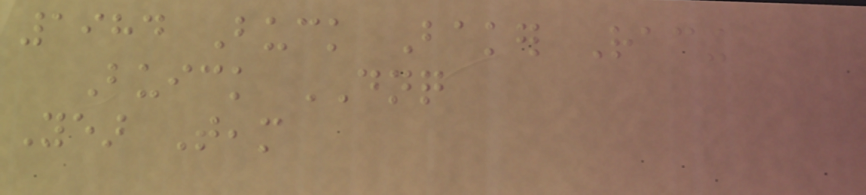1984 Buck Baker Racing
Buick DNQ
Year Team
